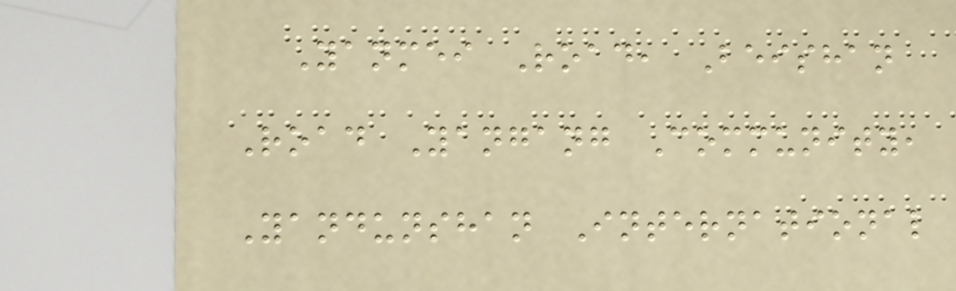Yanmei Road, Beishan
Road Yangang Community,
Yandunshan International
